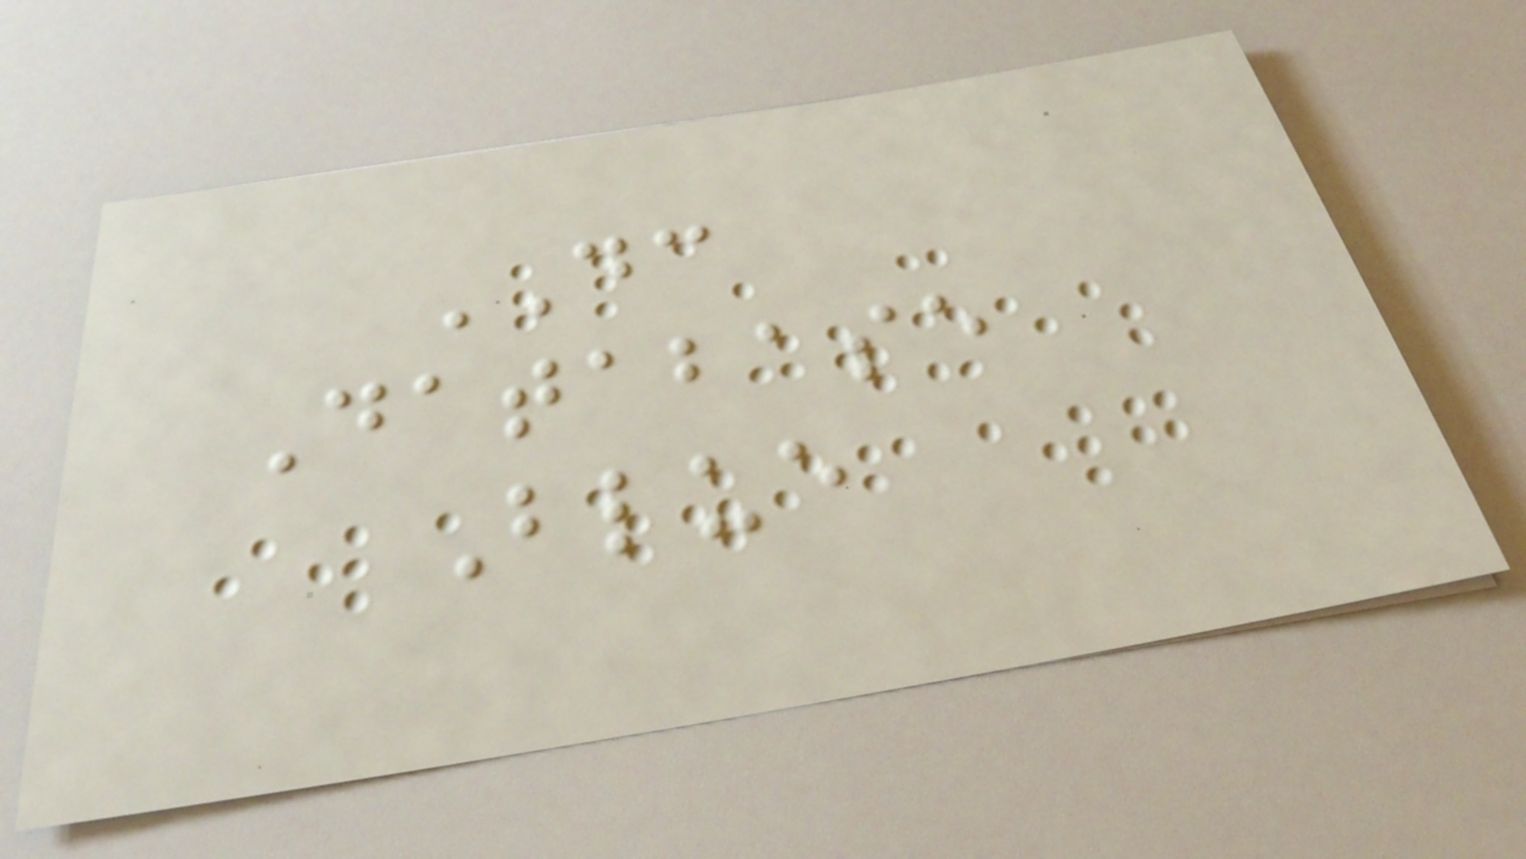DC
Database
Blue
